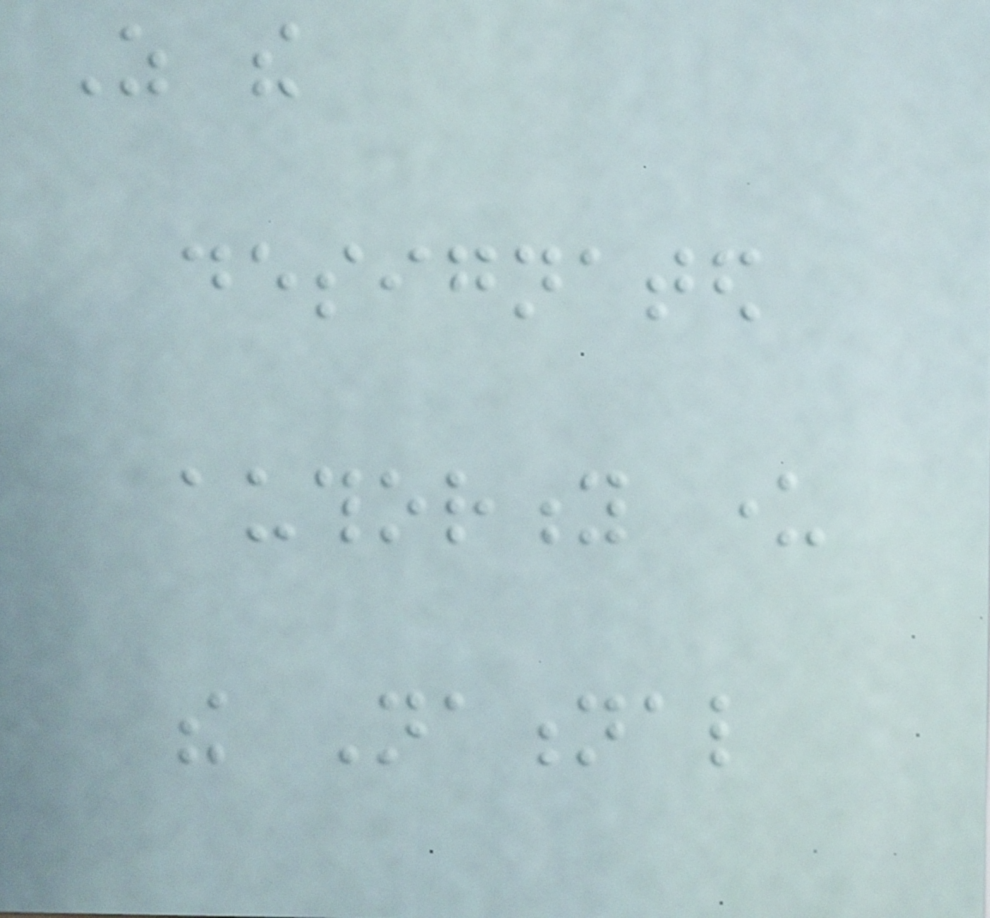As the
designated
authority under
the National
